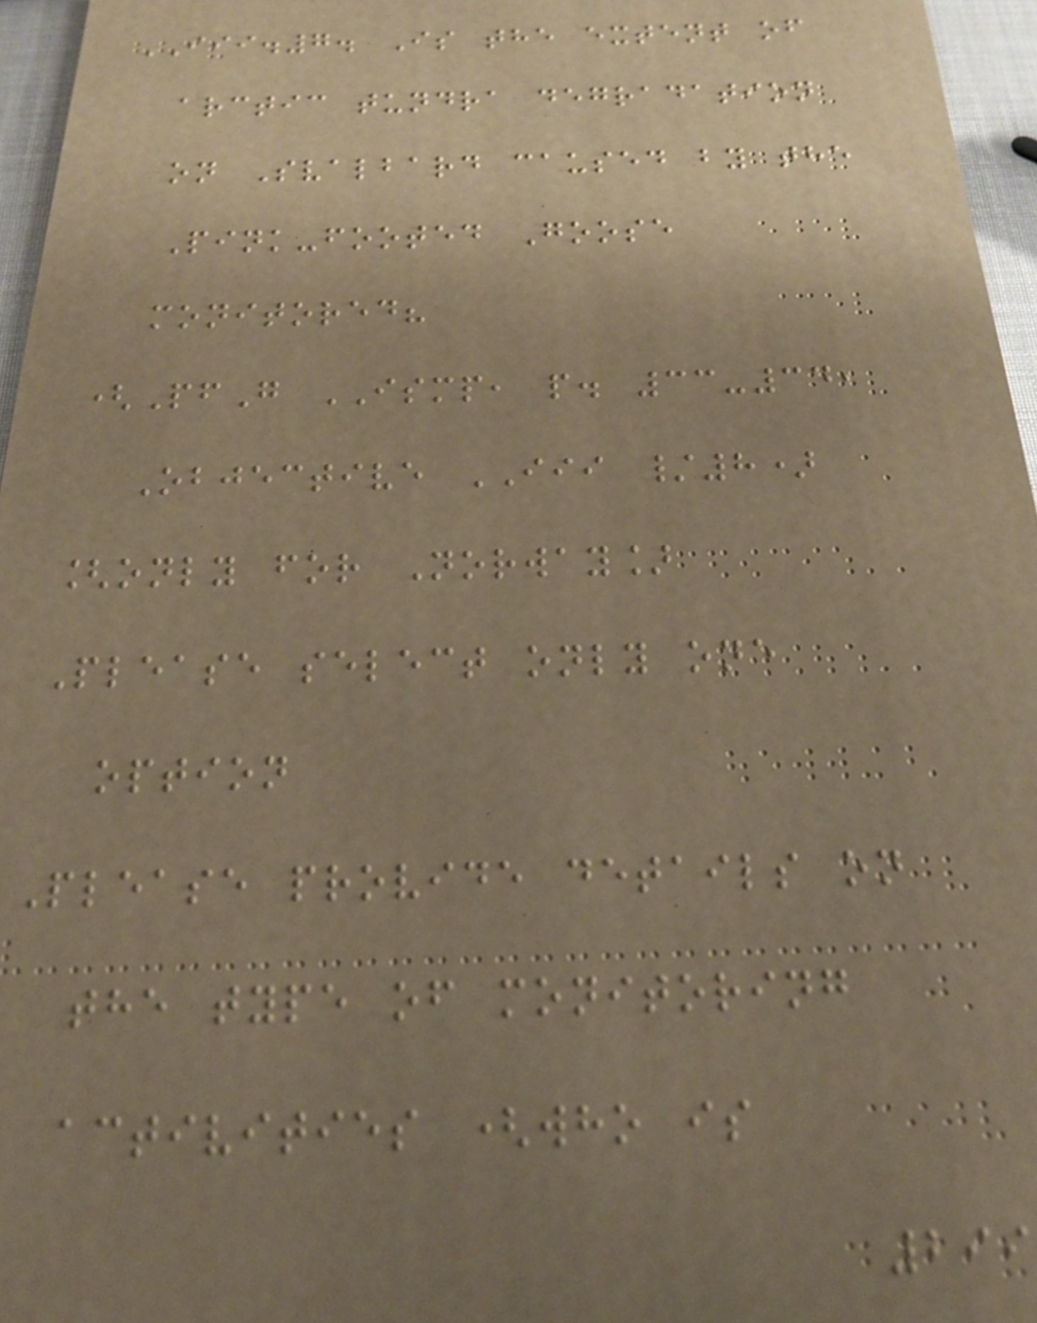III.7. Is the extent of
arctic tundra degradation
on Svalbard caused by the
Pink-footed Goose
monitored?
(PfG ISMP, p. 33-34,
Objective III /8)
[only for Norway]
Please select only one
option
Please provide details on
the type of monitoring
activities (who is
299
